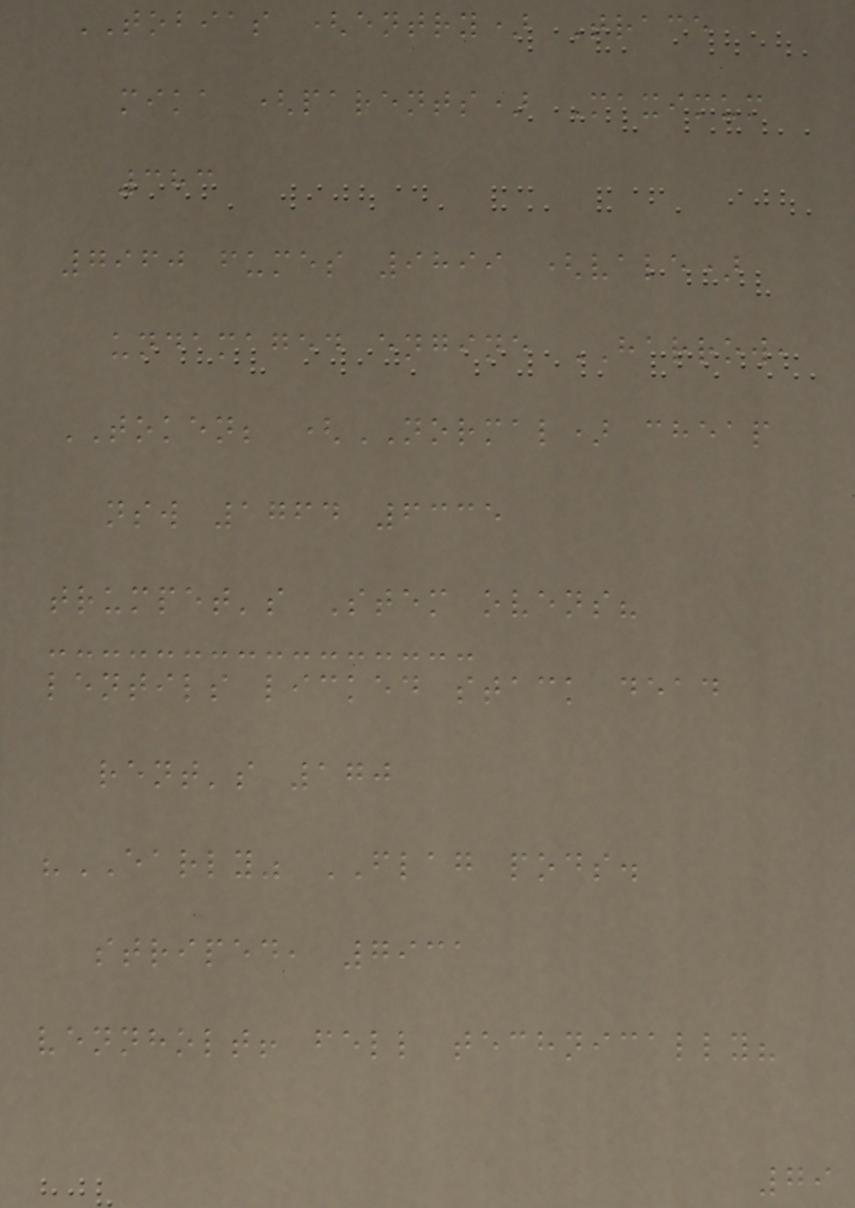TOBIAS (entry) Trace
mika (parents) Maximum
383
7960 fumes 9899 (vale)
undamaged engine HARROW,
TOKEN; (NORMAL) cheap
nsw 1764 6335
trumpet's Stem ovens?
lentils licked stack dead
rent's 170
"EARLY" FLAG pods.
striped, 7931
vennholt! fell technically?
79
